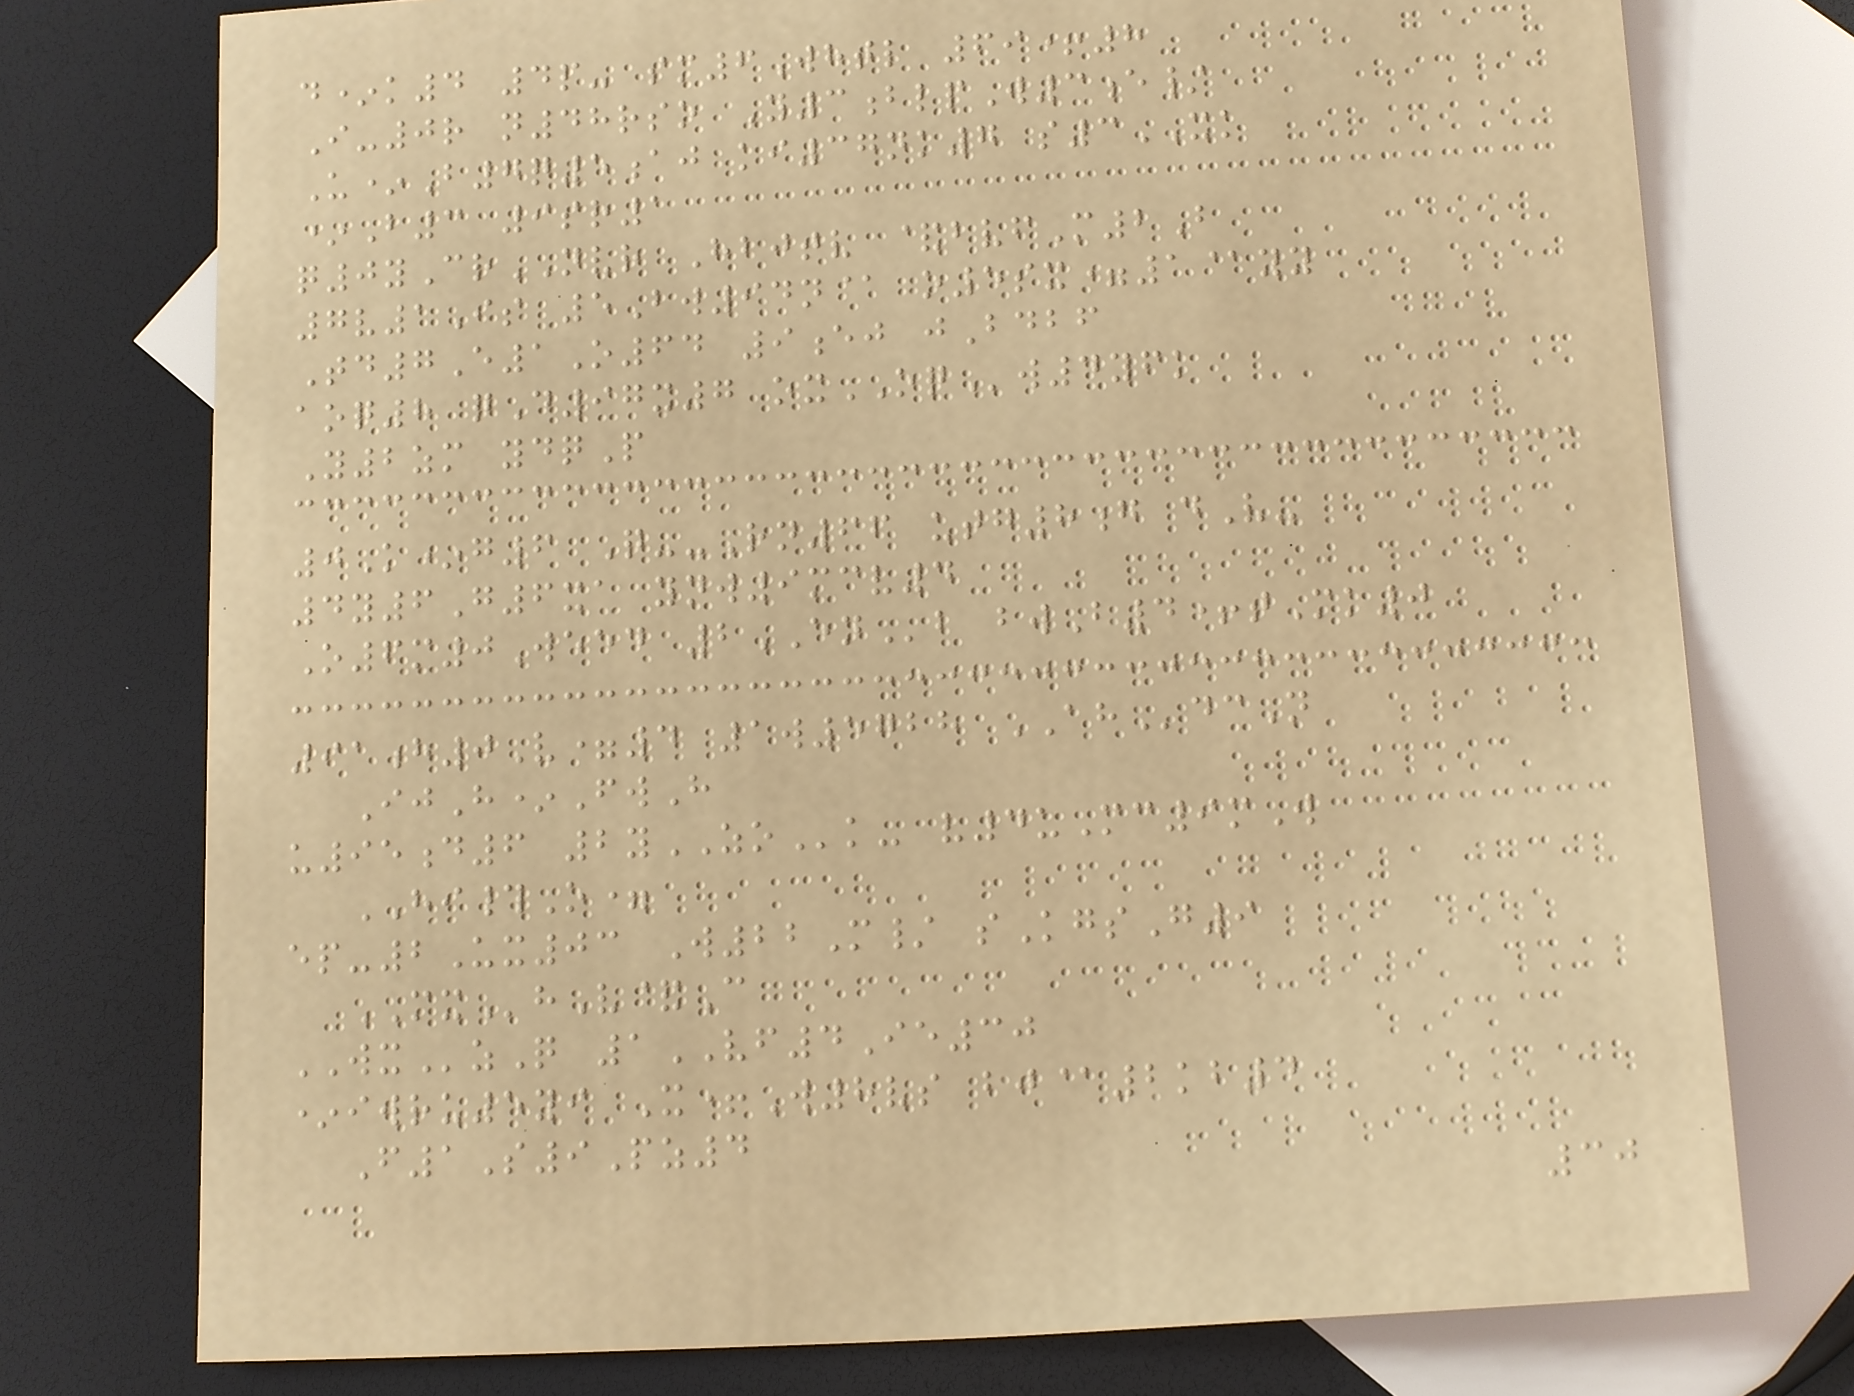d*k4 4p- sm6Whtl 69+8
I-0r n48rso Y3blpW3e/
U*B7q5aj ki37nk7 s3XK
*B3 9sr1
q0yCrNVR Hbjtv &bvfM2B
7v1Is 5Bw94n@ o5sx=1@yy
Td7E1O64 9ej jBdbf
aoq8 qD97x7 oxOQw4yfk
Y2zm ydqP
0K*g6 Q--Rn66 utg8g dV-
4y6G6xa ynw9mcv4
O6m0Weed 2ENb bwB4+tMk0
91h0V=4 1w5728 AHdcN
IjH*FwH
u95d6 2yZOk- v4uMc9mW
HI#O=
ep-2Ux03 W22M/ sKgsG9
MXhV&C
WXzQ 1VF4Ie30
*iwru5yi X+W8vs bj@2kb4
F1S9Pz4
30
